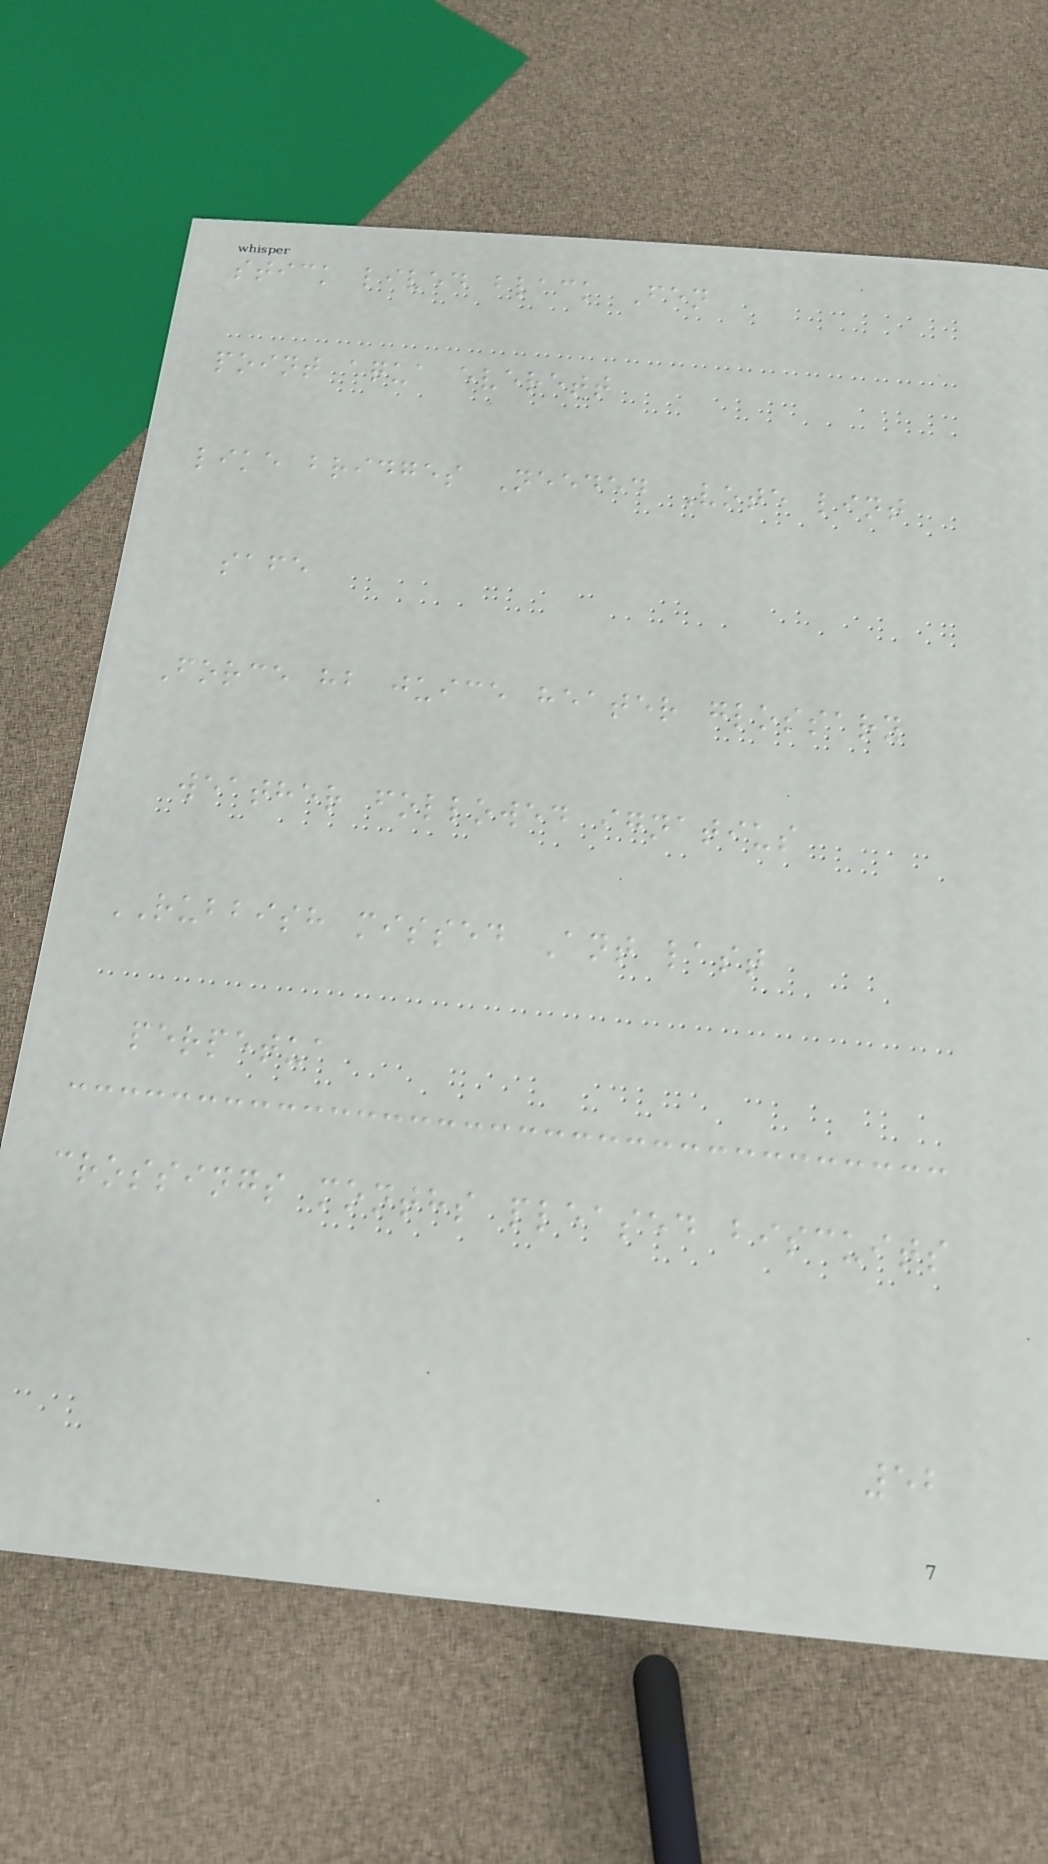stick lived black Fen
point aqua everett
like bridges Needed Vote lint
safe
Force hb juice heater glossary
weather followed ignatius
RUBBISH missed Ant last
perpetua
crossings months pleased biscuits
52
